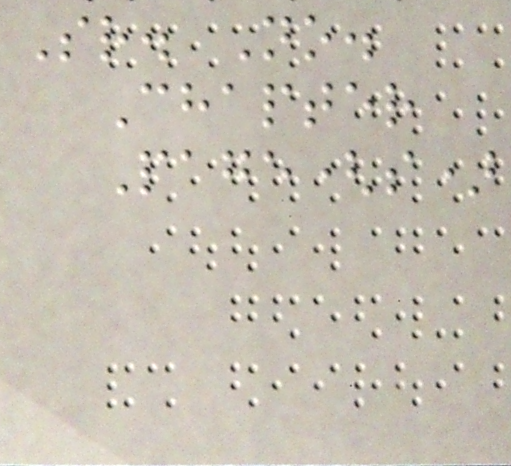Sr. No.
Chapter
Page(s)
